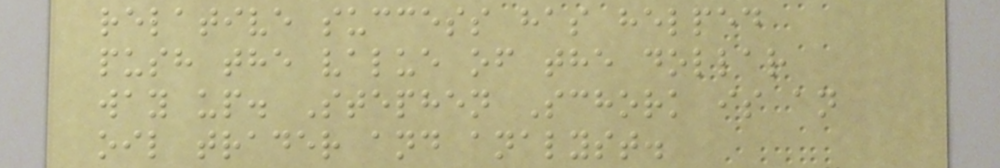relative success has helped
push the value of the dollar
way up. Stephen Schork is an
oil trader and analyst.
